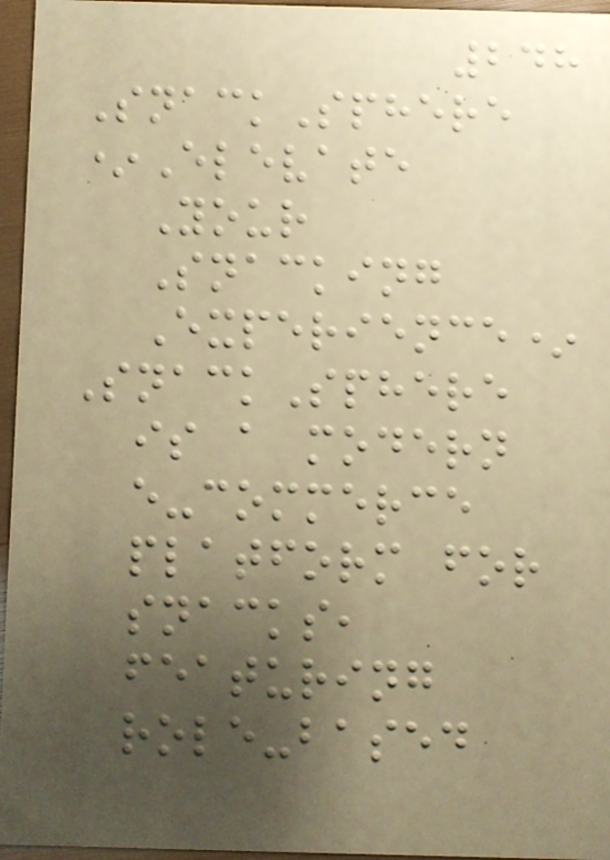248
SnackSphere
*Elevate
Your
Snacking
Experience*
SnackSphere
is a modern
e-commerce
platform for
snacks,
featuring
role-based
